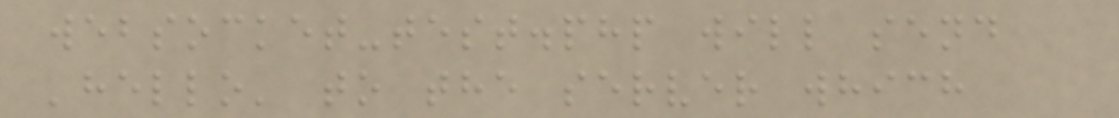websocket-test.php will send
'hello' to the server which
